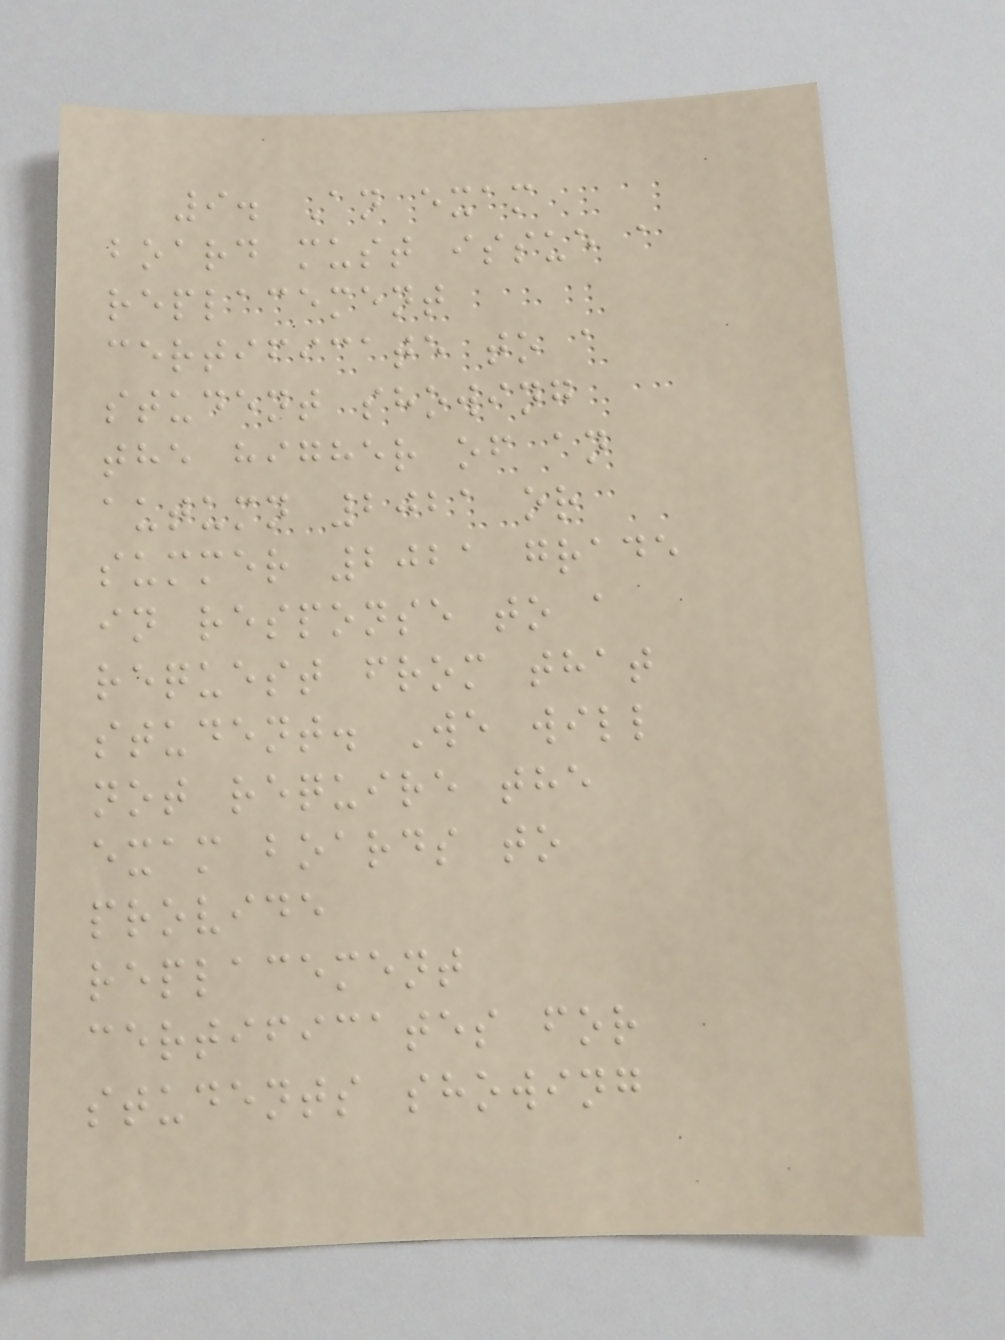9. An exam
board must issue a
replacement
certificate to a
student showing
the higher of an
autumn 2021 or
summer 2021 grade
in response to a
request from that
student. We will
not require the
exam boards to
provide
replacement
certificates for
students showing
